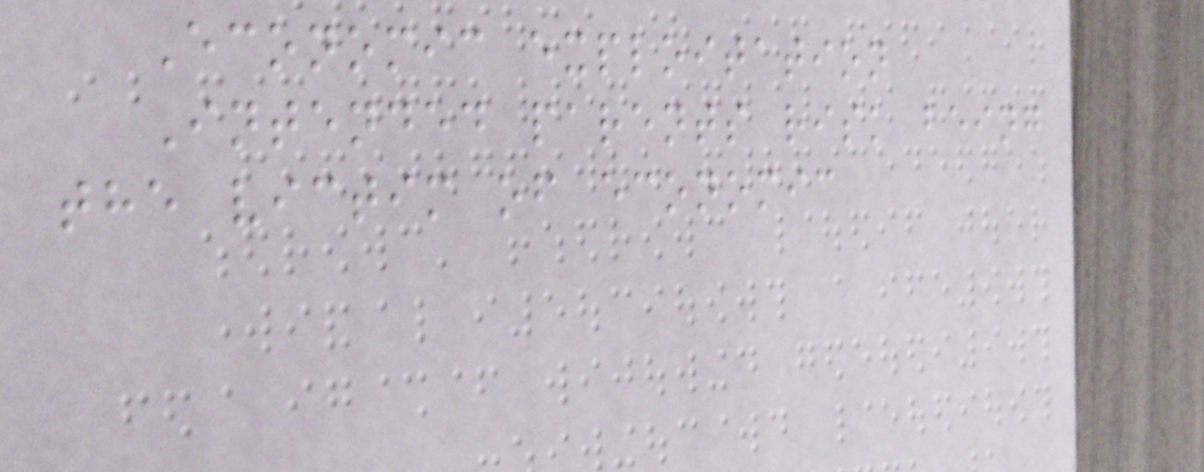Economic exploitation
Intended parents risk being
the victim of economic
